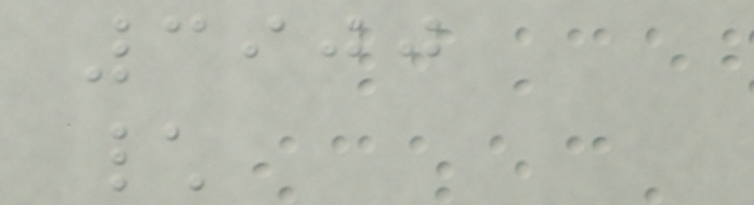3900
\
